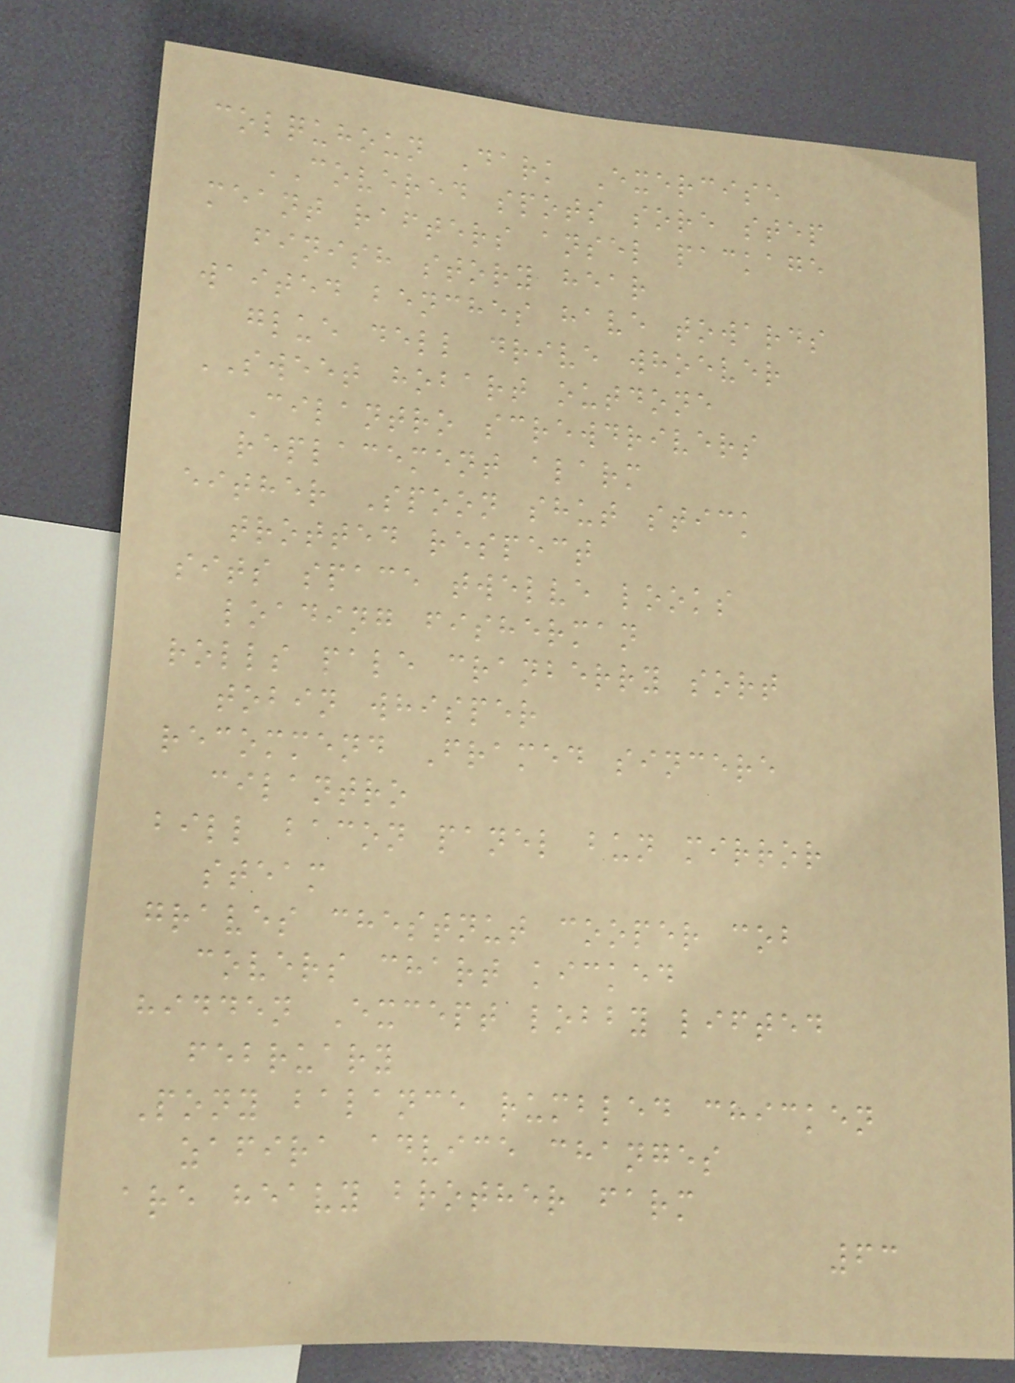colquhoun Dark Exercise
COVERED spots sore step
meant rafters ansel package
finish story hear
waited benches have towards
glue dell drive whoever
SWEET hobart outdone
Cilantro screwdrivers
replacement alarm
either Spoon shut stick
trotted respect
sits space twelve looks
loading fisherman
rolls pale cranberry sort
tobin whisper
recommend Framed sincere
cilantro
bill bacon panel bun mirror
steam
graves chestnut cooper cob
covers chart kicked
hidden Except lobby lifted
february
Pony balance rumbled chicken
zafira advice changes
are heavy brother farm
63
